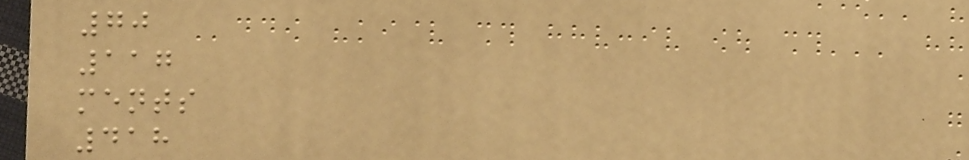70
117
ments
418
